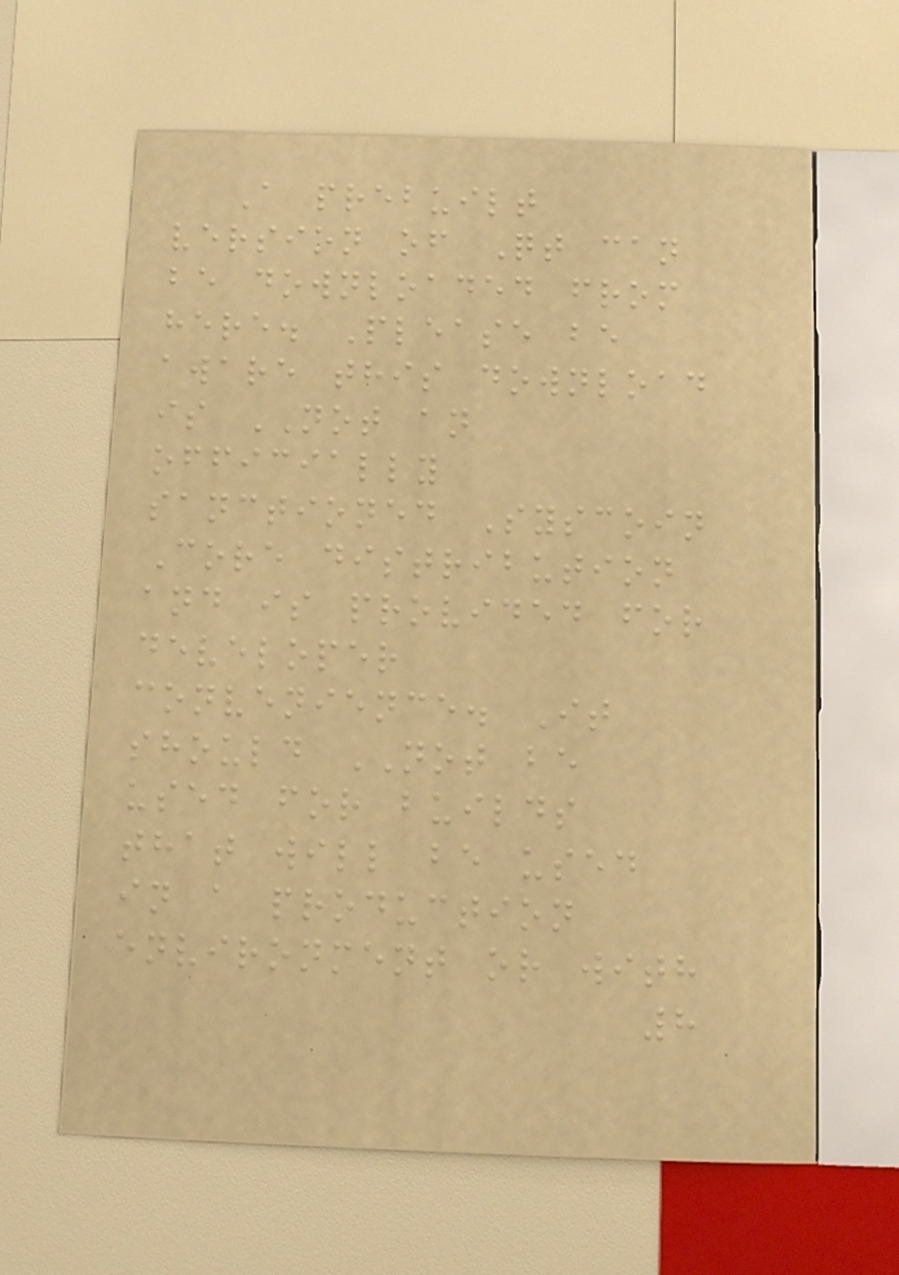A prebuilt
version of Qt can
be downloaded from
here. Please be
aware this download
is NOT an
officially
sanctioned Syscoin
Core distribution
and is provided for
developer
convenience. It
should NOT be
used for builds
that will be used
in a production
environment or with
8
